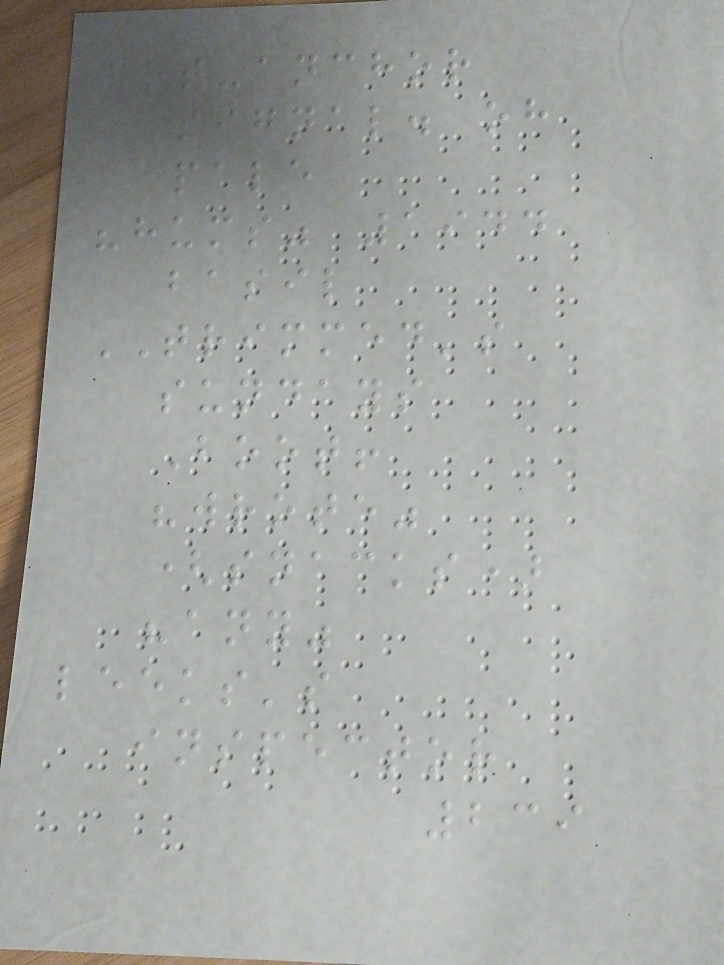pot-anchor
signal. oh
pale
"hums" 1944
basil
TRIMMED's
sundays
Boot!
"wrote"
(snacks)
"any"
leeks's
inspector
239
